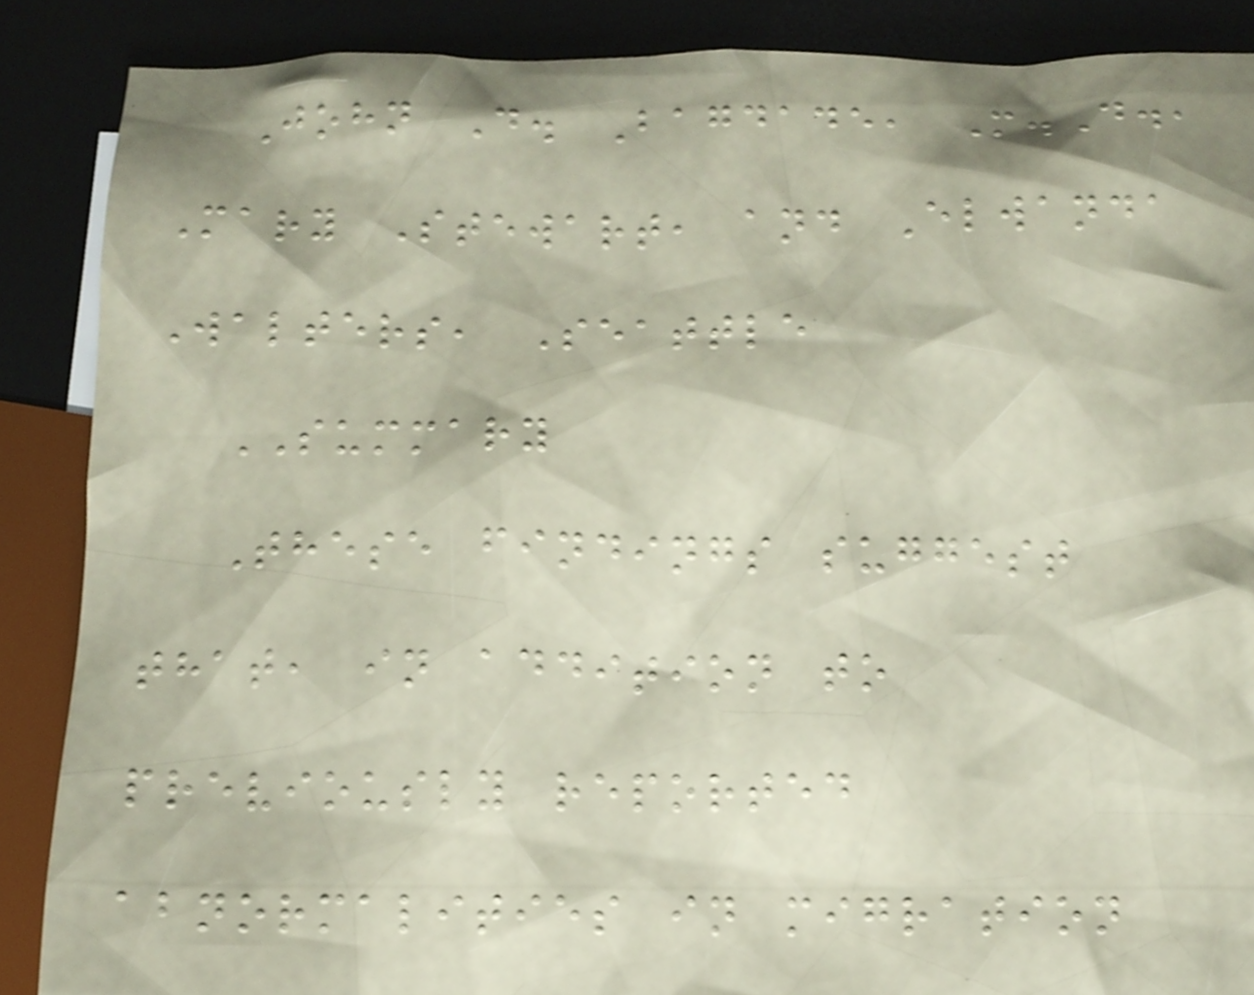John D. Bagdade, M.D.,
Mary Stewart, and Elwanda
Walters, Seattle
SUMMARY
These findings suggest
that, in addition to
previously reported
abnormalities in migration
